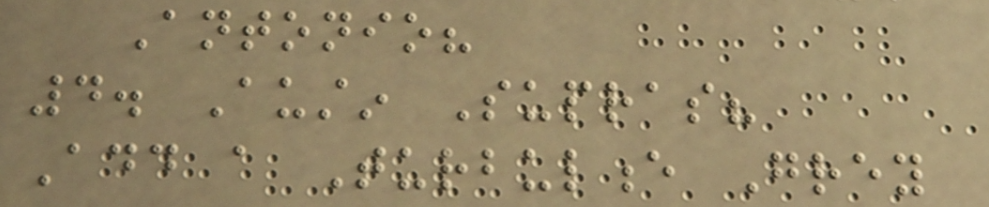Antonio?
4. Austin Supras?
Add a Turbulence Grey
